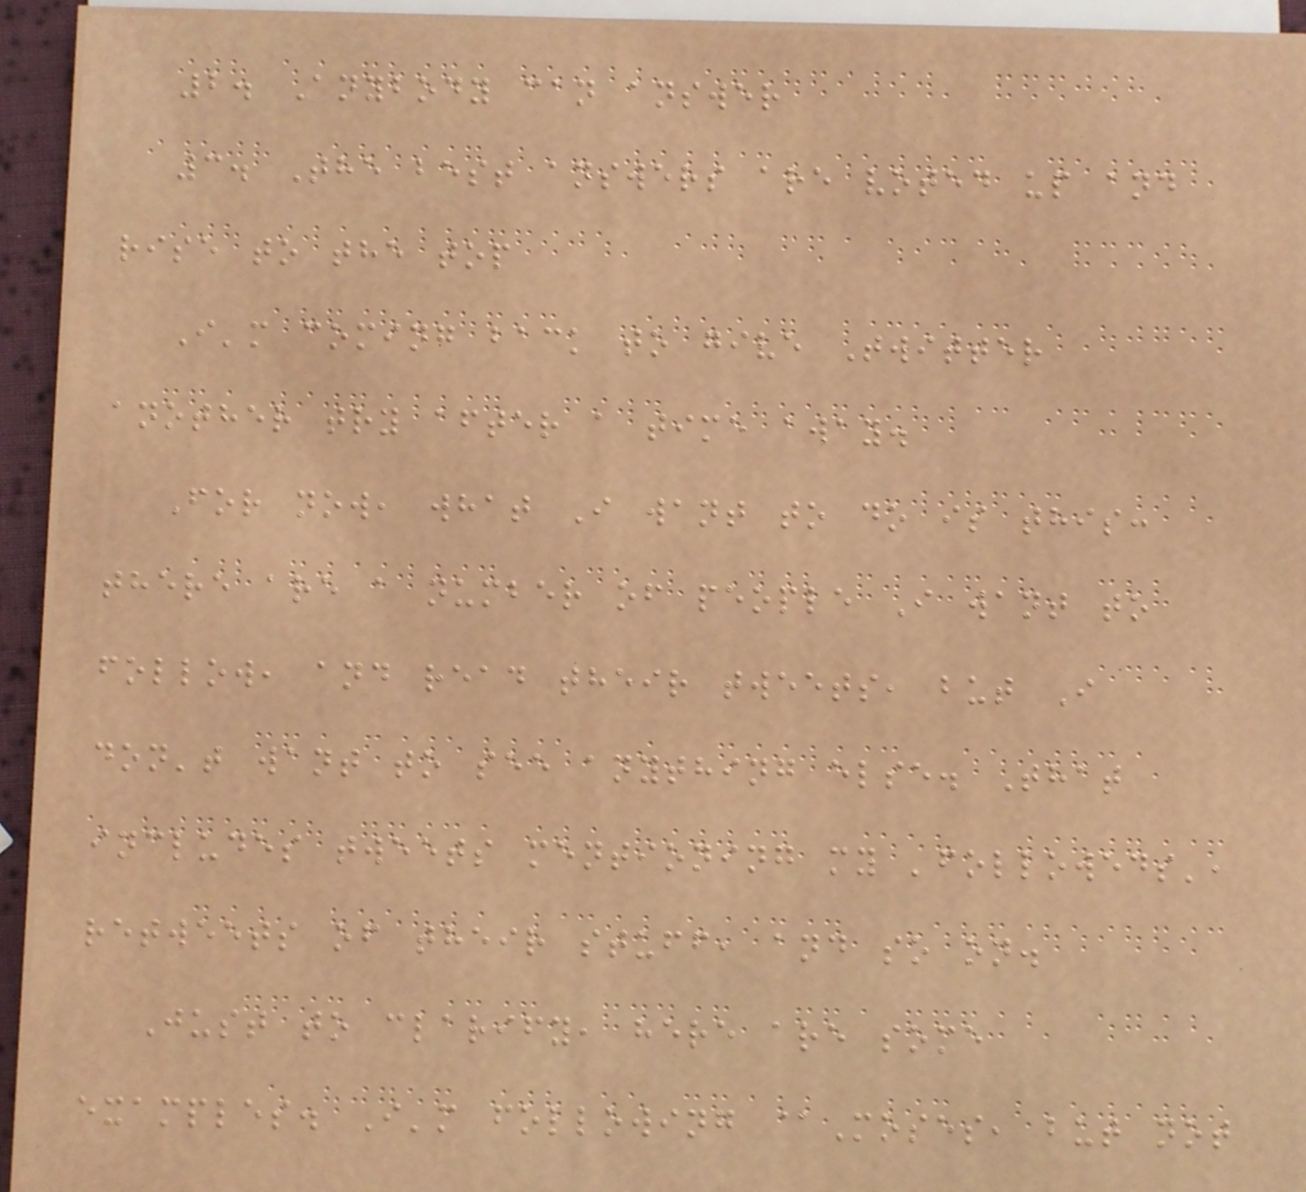2. Anybody can answer
3. The best answers are voted up and
rise to the top
I'm coming back to give Twitter
another try after a time away.
For now, what I want to do is this:
there are a number of people I want to
follow, and read their tweets, but I
don't want to see anything else. That
includes tweets mentioning my 'followeds',
retweets of their stuff, and so on.
Just to clarify, here are some
examples. I'm following @Moses, but not
